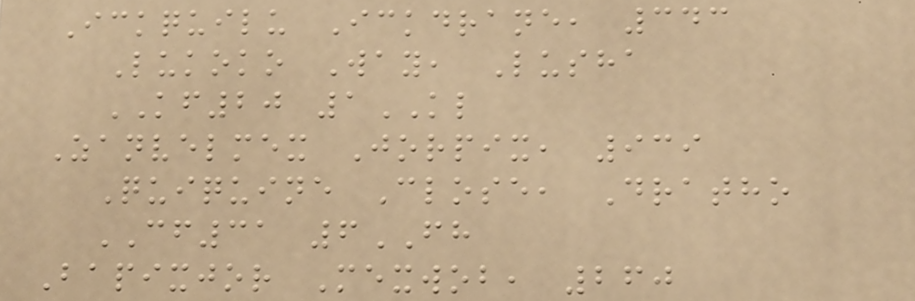Ickquilu Ickdrane, 343
Lukoko Way, Lusha
KF20 1KL
Zanvelmex Jorpix, 939
Quiquine Close, Dratho
CF31 6FH
Bapixjor Mexwob, 260
